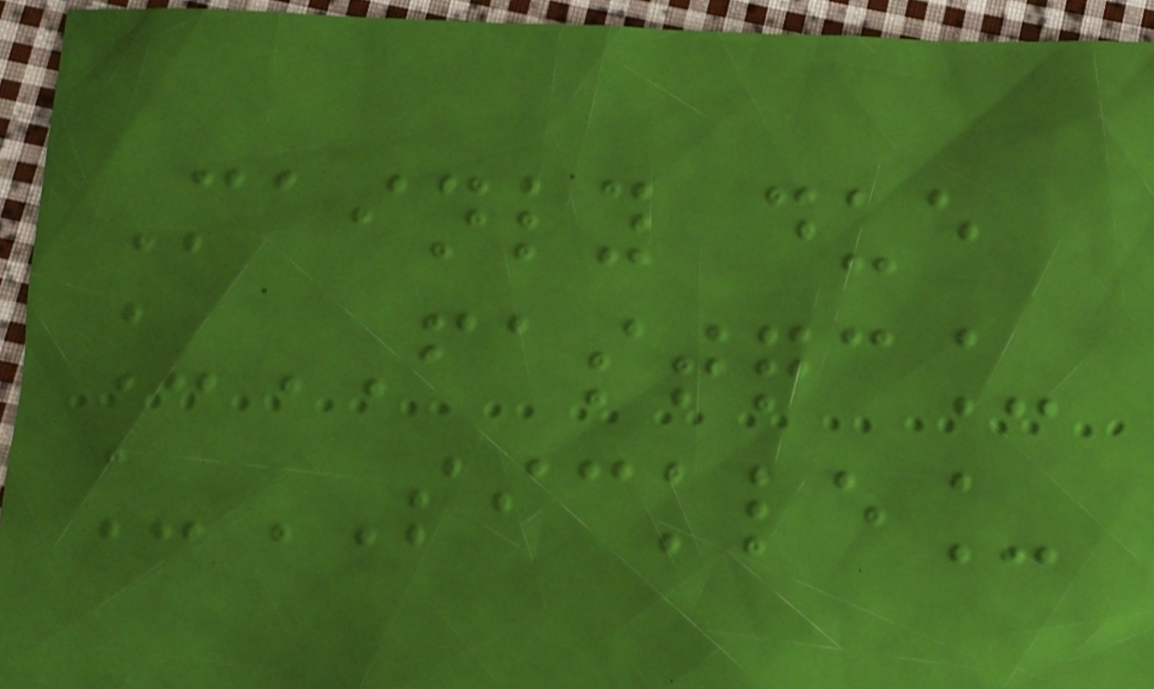Mainly due
_FASTQC_
_SICKLE_
